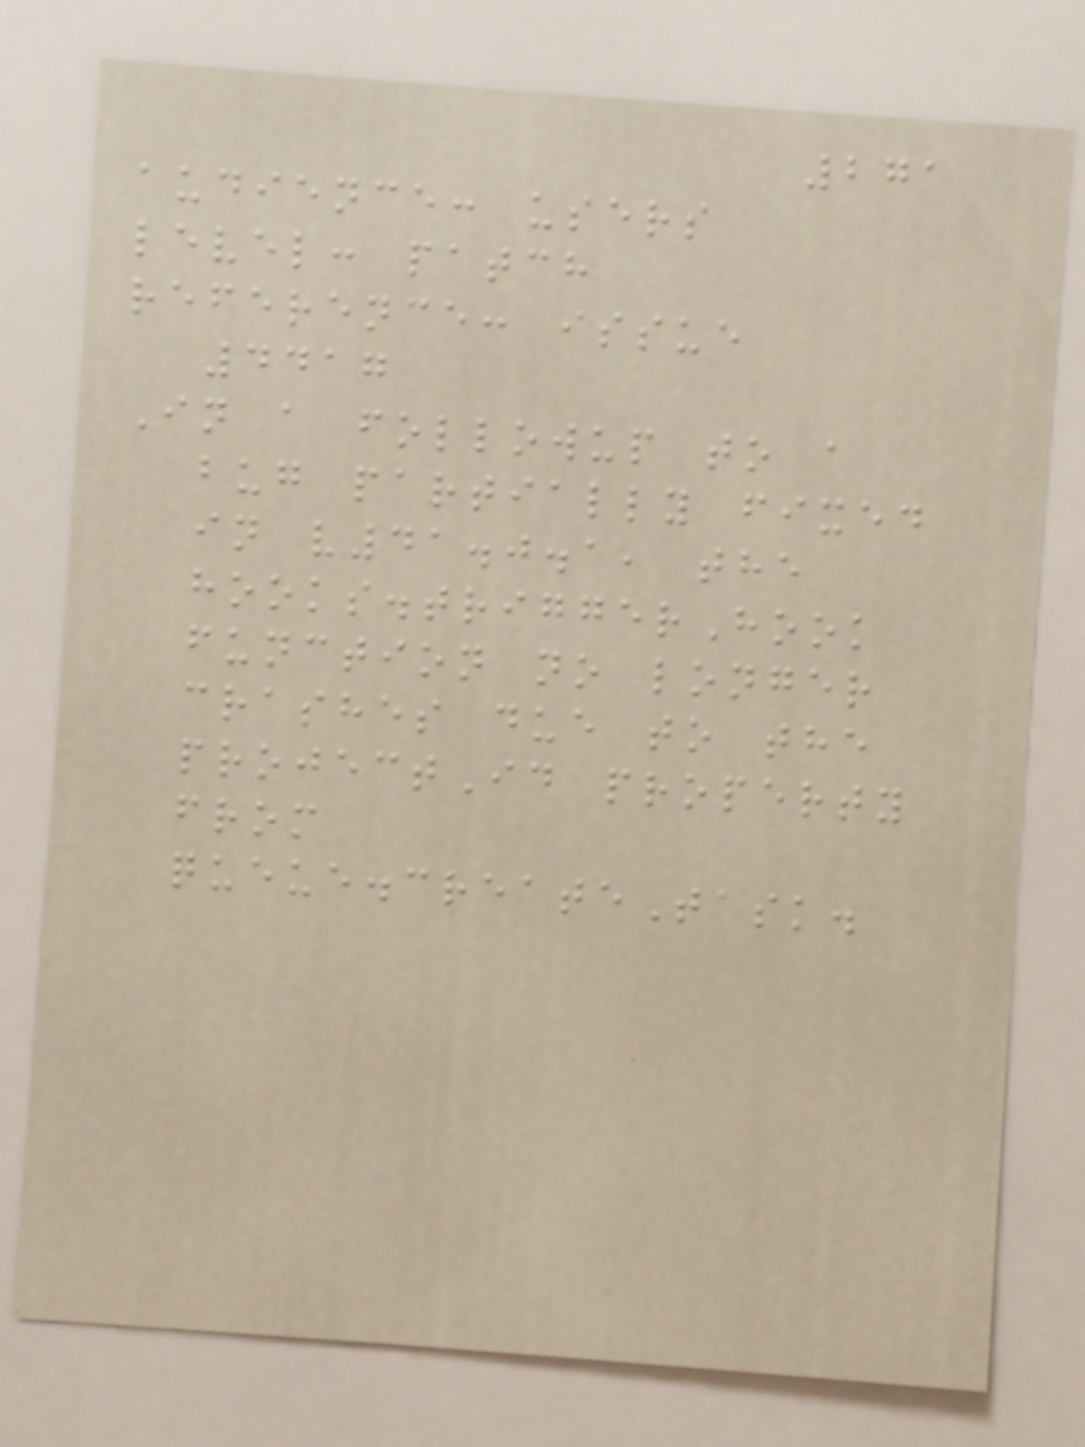271
audience: users
level: patch
reference: issue
4417
In a followup to a
bug partially fixed
in v41.0.1, the
hooks.triggerHook
function no longer
crashes due to the
projectId property
from
queue.createTask.
